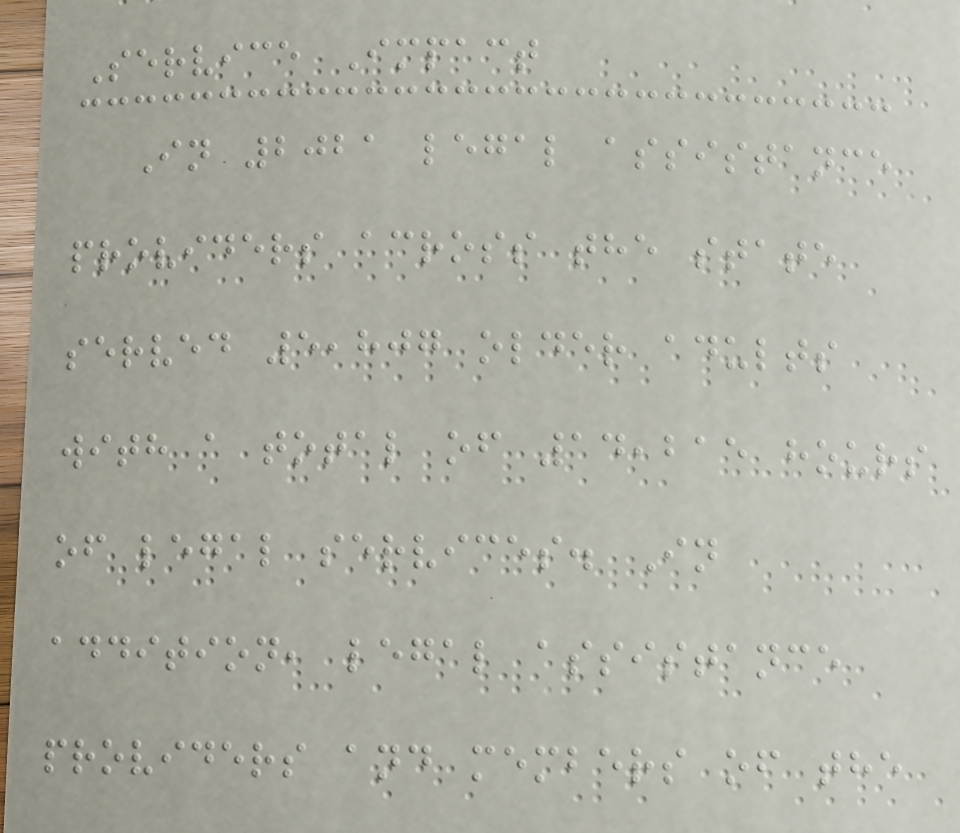Service Impact
In 2021 legal assistance
providers across the state
served 5,807 older adults
with a total of 14,215 hours
of legal services. In
addition, legal assistance
providers and members of the
